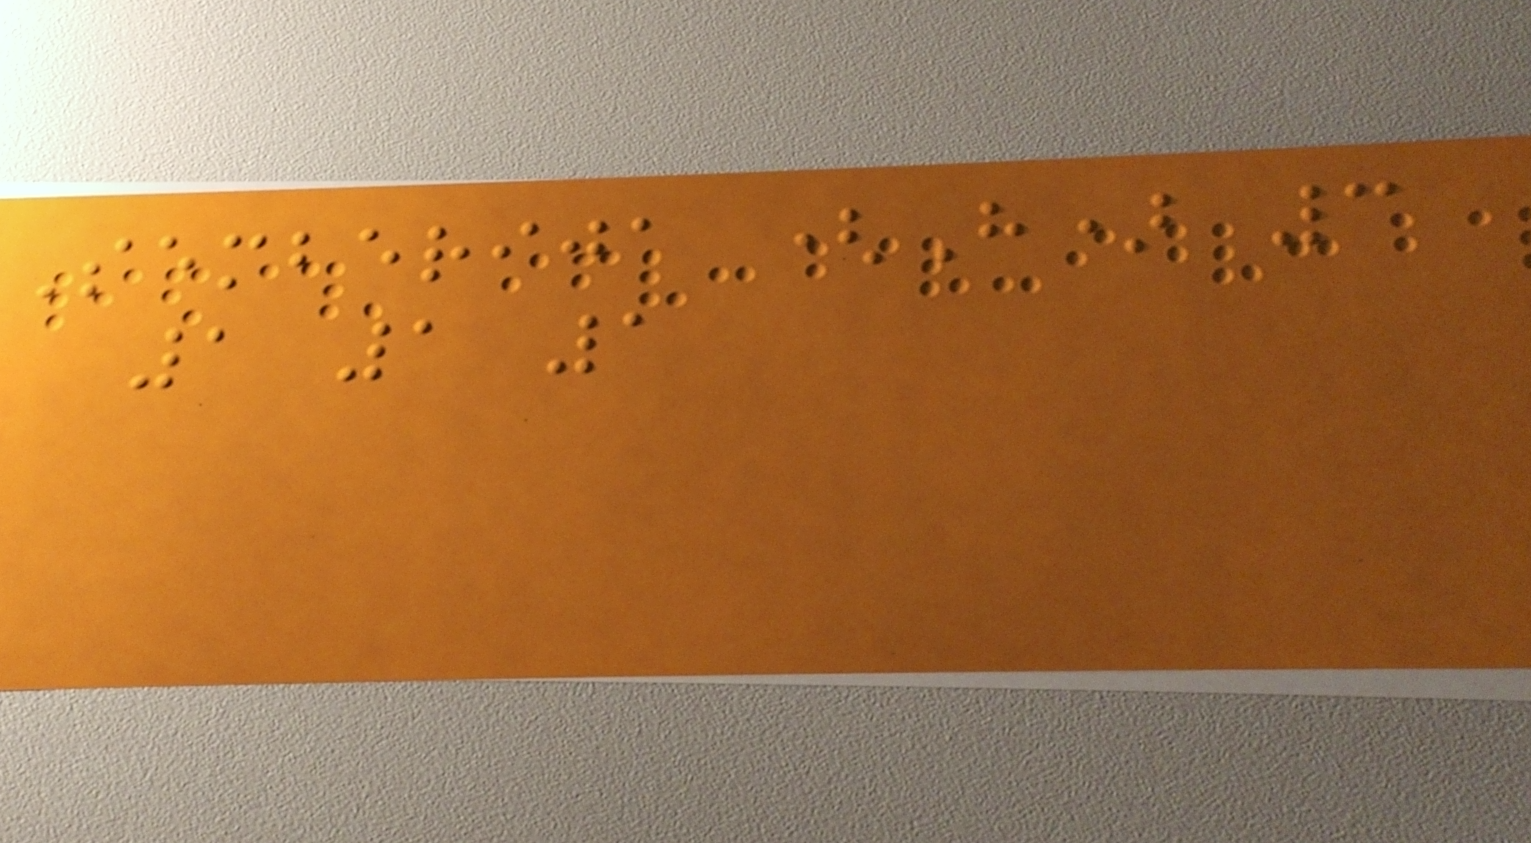Semberija (H) 3
1 1 1
